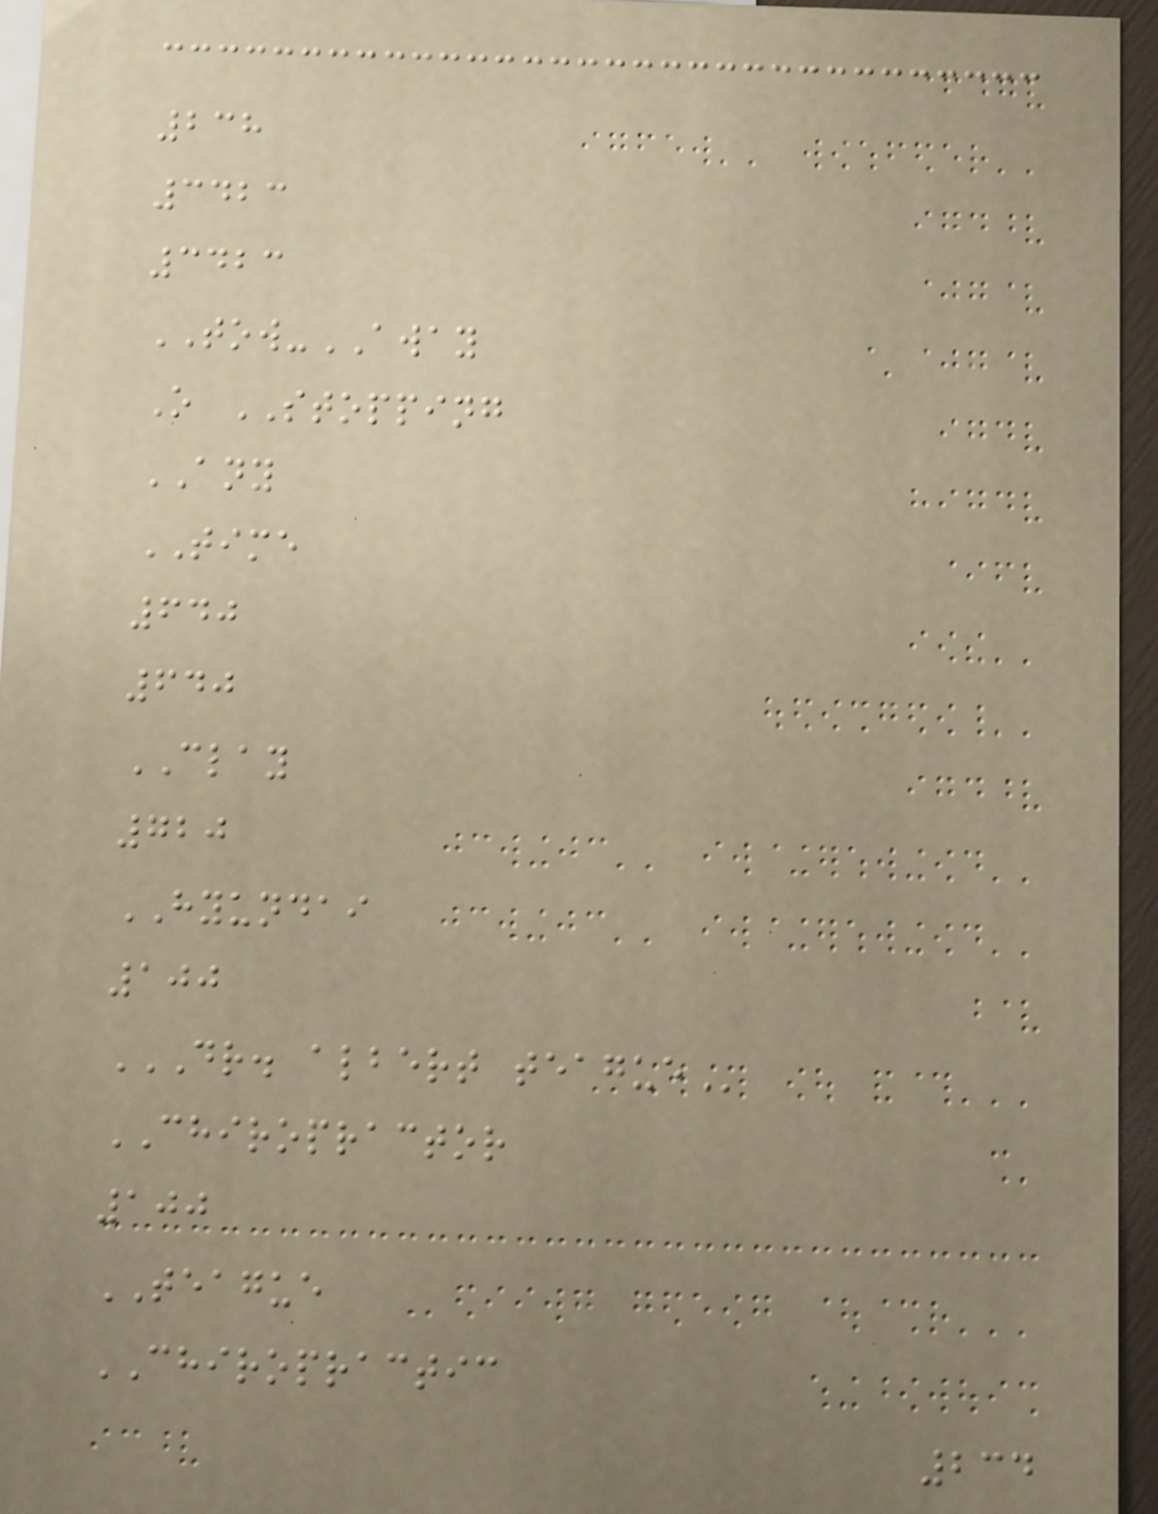238
3423
3423
TOW-AWAY
O STOPPING
ANY
TIME
640
640
CLAY
720
HYUNDAI
100
DR. ALBERT TEAGUE
CHIROPRACTOR
100
TEAGUE
CHIROPRACTIC
234
